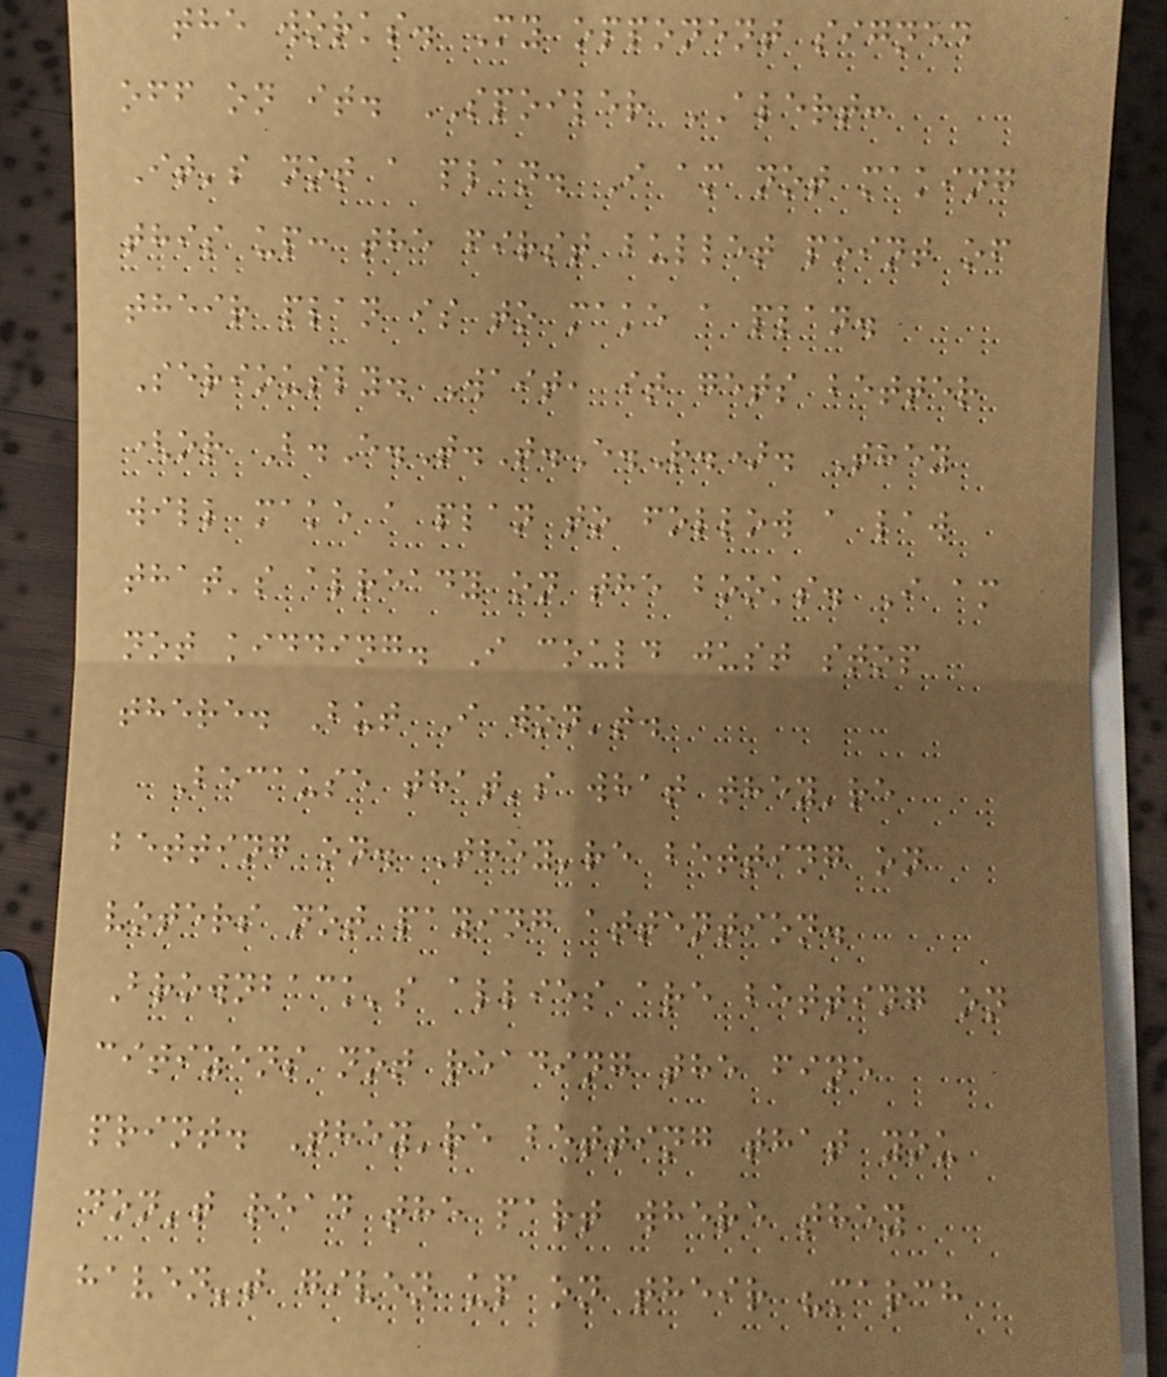the works. My opponent signed
off on it. SPOILER ALERT:
It's not a plan. I am not making
this up: the first bullet point of
their plan is to make a plan.
Seriously. Wait, it gets better
(or B.E.T.T.E.R.). They
will make a plan to follow a law
that's already on the books. I am
not kidding. I could just stop
there. But I won't.
Because that's what they're
betting on. They're betting on
voters not paying attention.
Brownback's allies are betting on
citizens not reading the fine
print. They're betting that you
don't read the part where they
haven't given up on their "march
